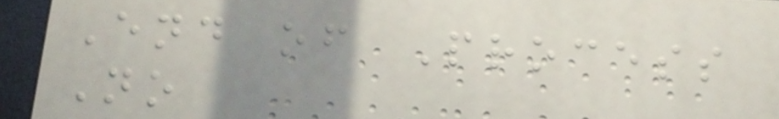End of Process
No
